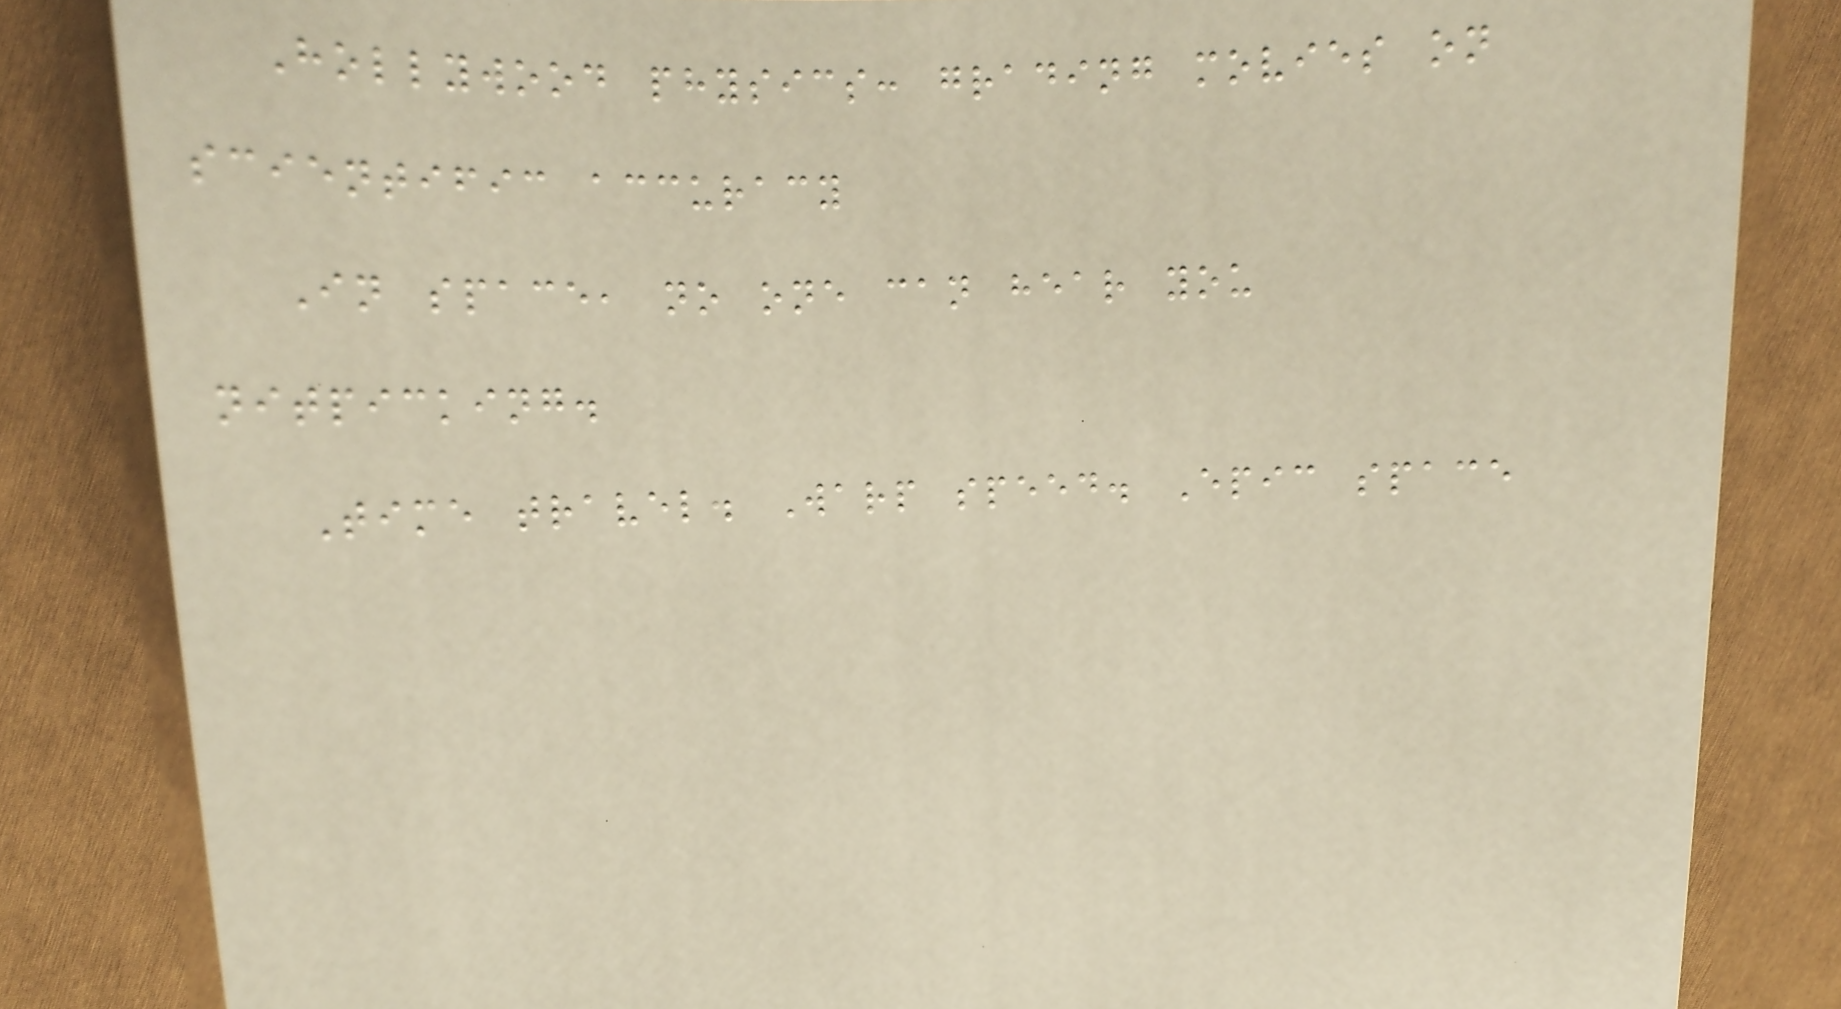Hollywood physics: grading movies on
scientific accuracy
In space, no one can hear you
nitpicking.
Time travel. Warp speed. Epic space
